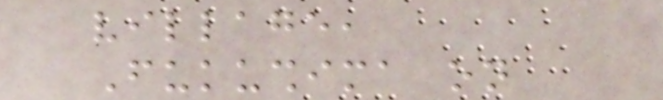village,
Fukushima on
